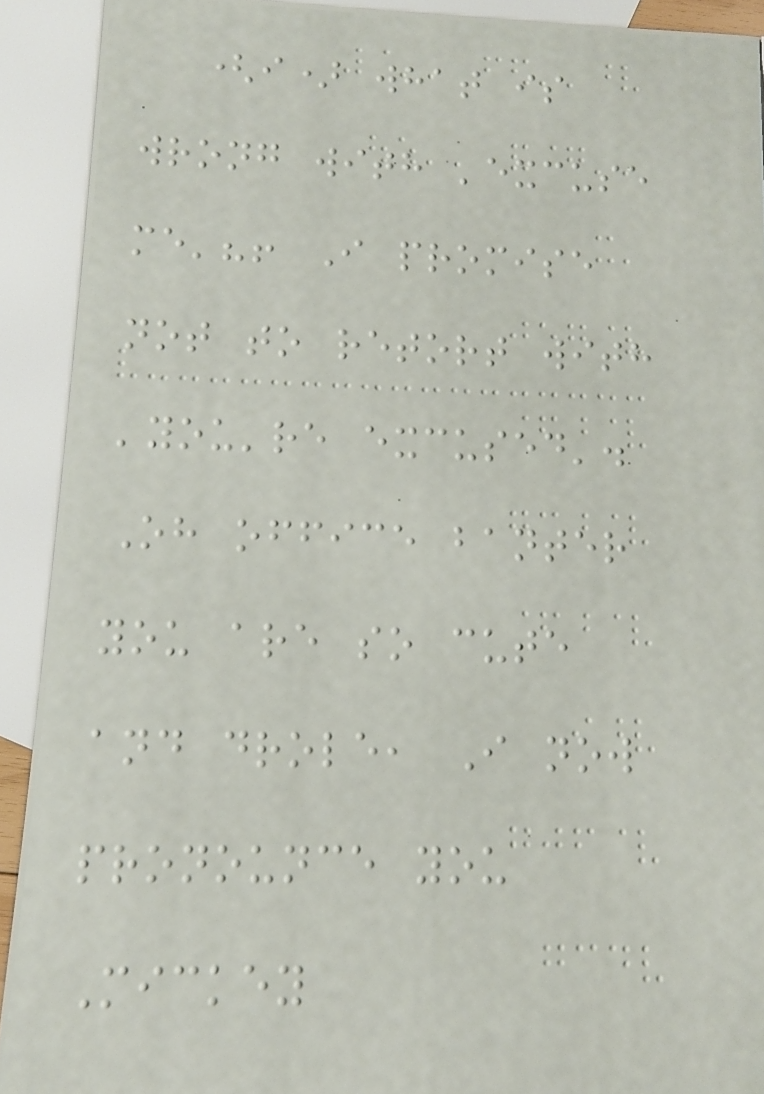(i) what is
wrong with 'excuse
me'?! I promise
not to retort with
'you're excused'.
Oh office banter
you are so cute
and drole, I now
pronounce you
Mickey
